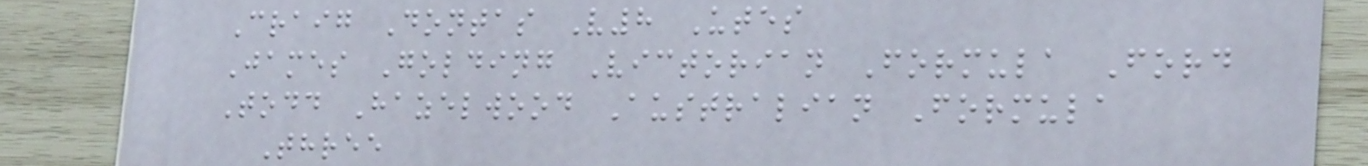Craig Dontas V8 Utes
James Golding Victorian Formula Ford
Todd Hazelwood Australian Formula
Three
